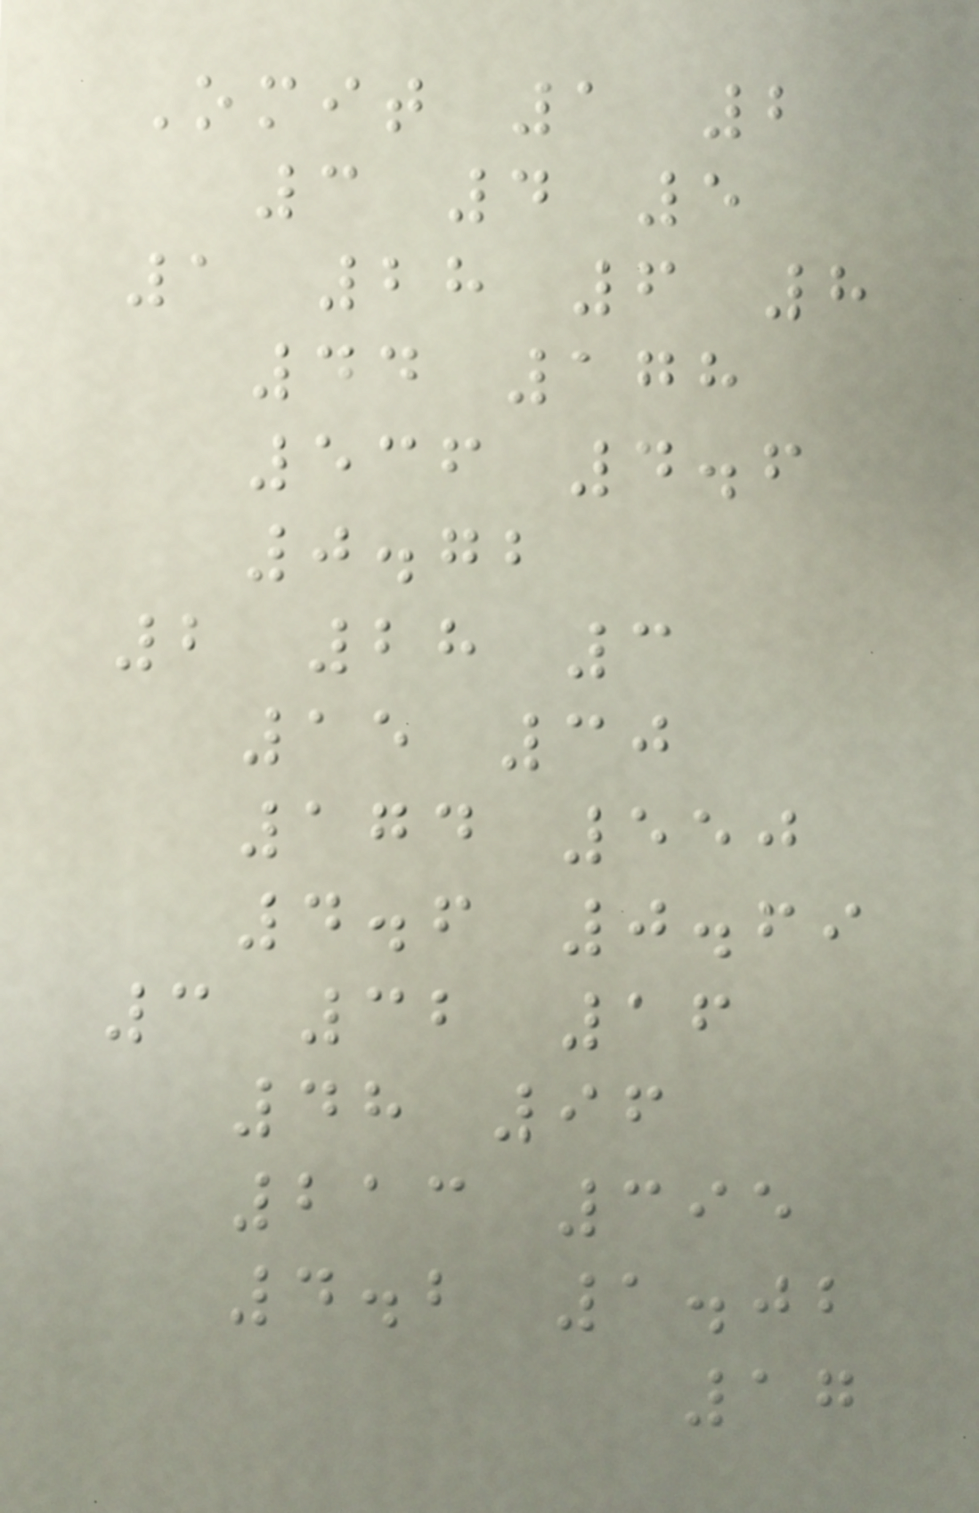Omit 1 2
3 4 5
1 28 6 8
44 178
536 4.6
0.72
2 28 3
15 30
174 550
4.6 0.69
3 32 16
48 96
213 395
4.2 1.02
17
